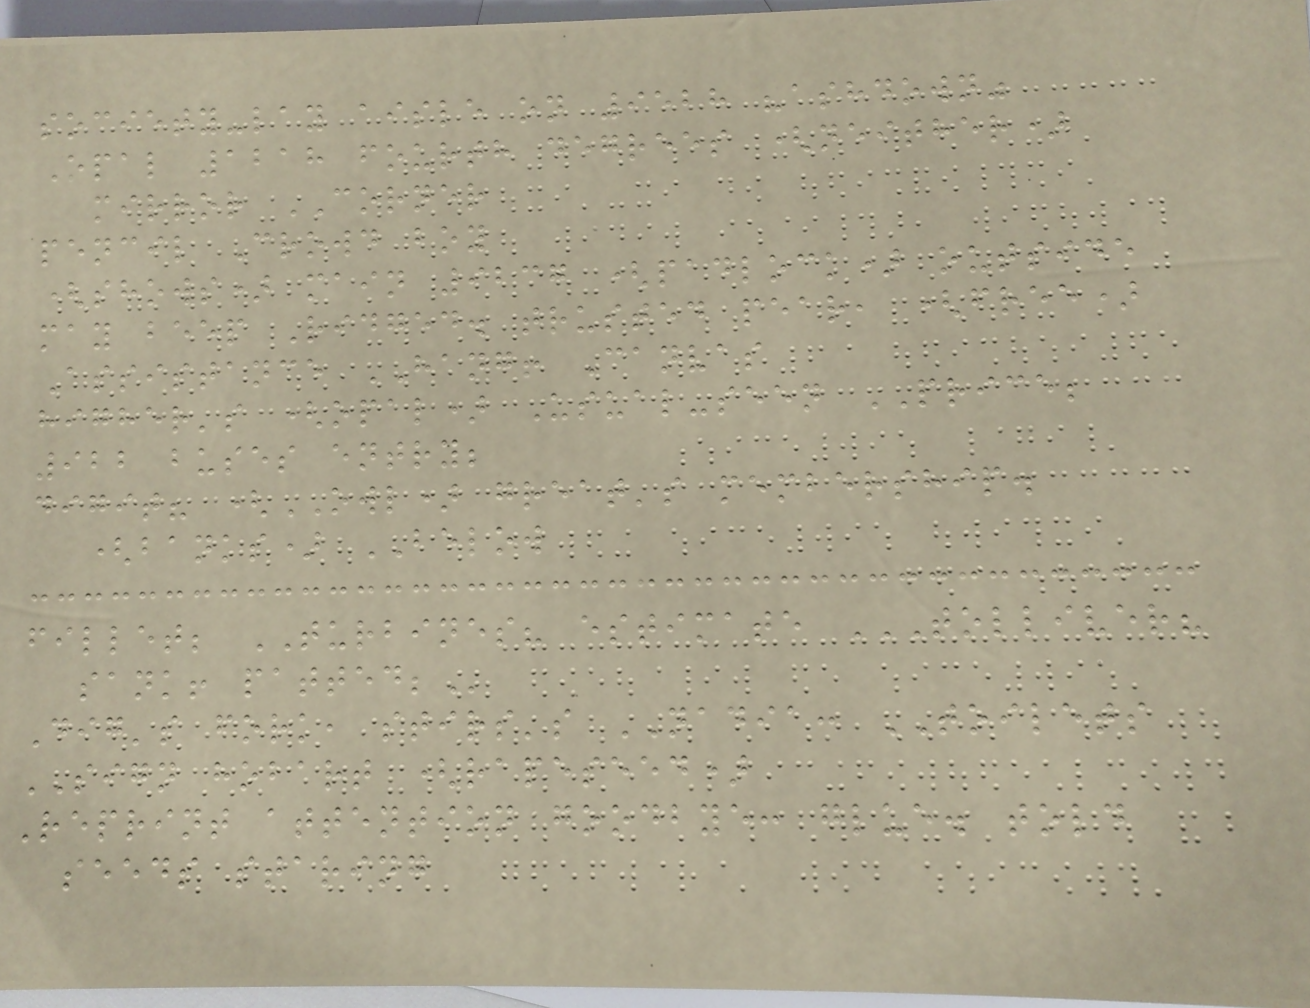society-lay aisle on 9528 "ashdown"
Opal 1218 fourth degrees (neither)
mirror CORNER
pencil Crowd boy
(shows) main 9237 (padlock) outside
may beep Ridged. trusted pear, (free)
Assistance HANG! Canvas
higher's (opal) Usual-seen PRICE;
922 buses entry;
digit? (OWL) great's membership.
(banks) BELOW
fillet; TURBINES? estimate TOLLIVER?
SANK! PATTED;
Dig's fork, stirs's NADIA: TOILETS
SIGN hobart (rapeseed)
Reprint attention goodbye: glue. told
seeds staring
